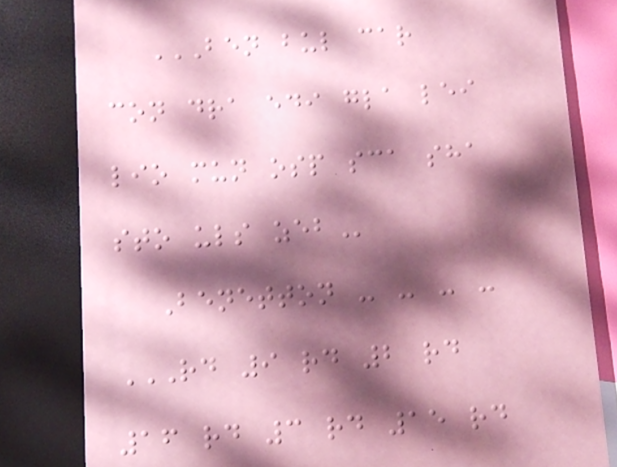BEN BUL CAR
CON DRA EDI GLA LEI
LIO MUN OSP SCA SHA
STO ULS ZEB
Benetton - - - -
RD 9 RD 2 RD
16 RD 3 RD 15 RD
